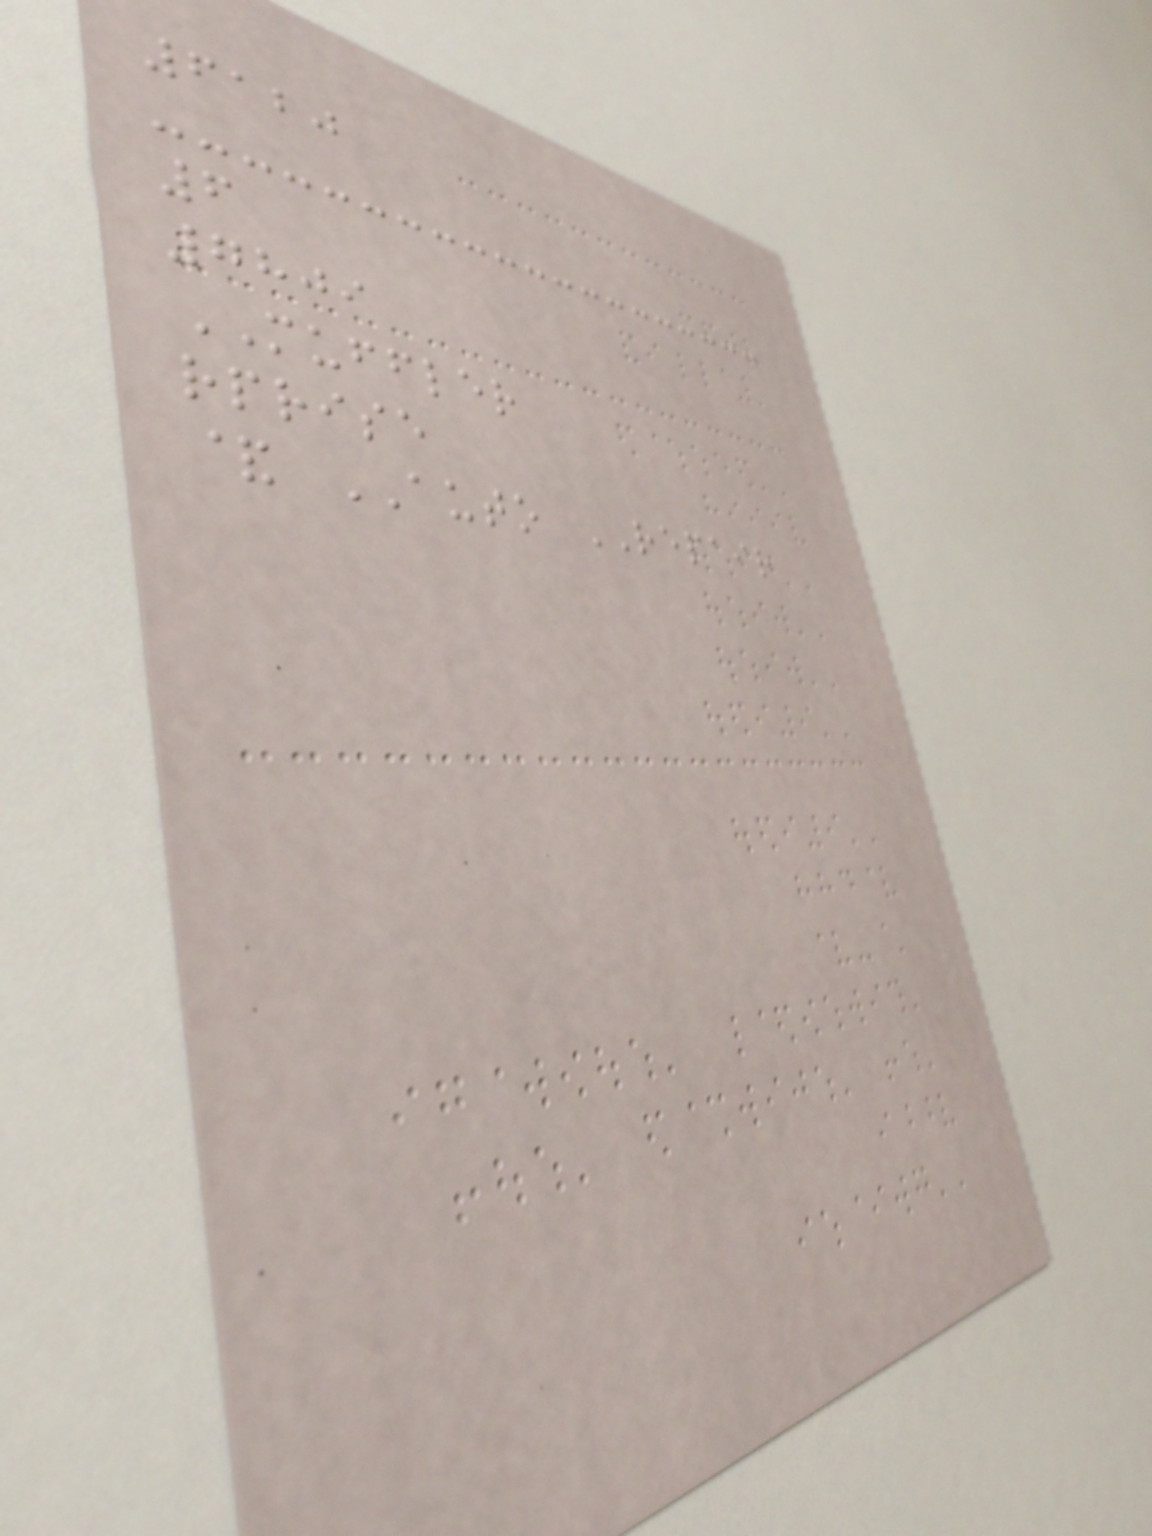6120
6
7809
MUFFLER
rprise
& AUTO REPAIR
